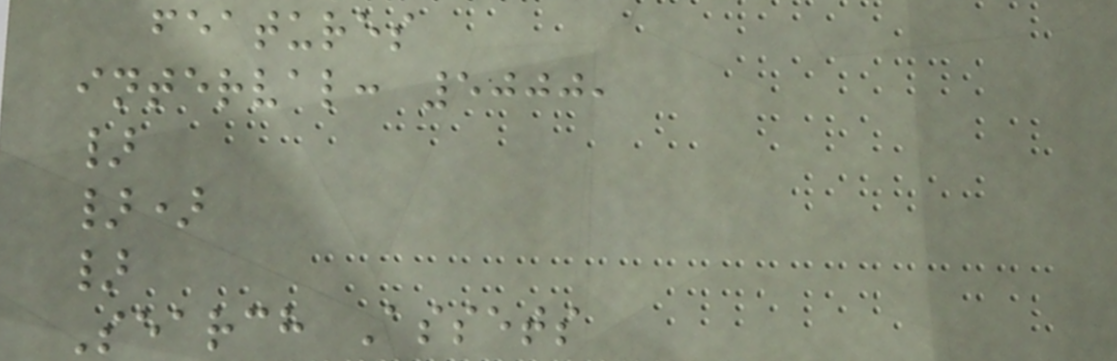features
interval: 5000,
}
})
}
Search Assets
